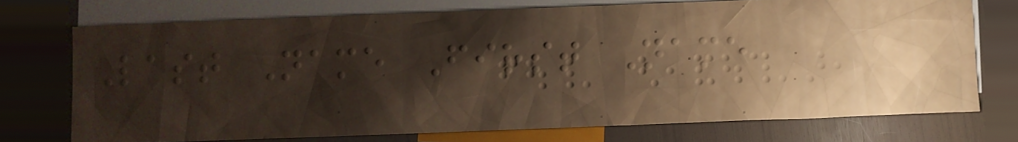Last Name First Name
